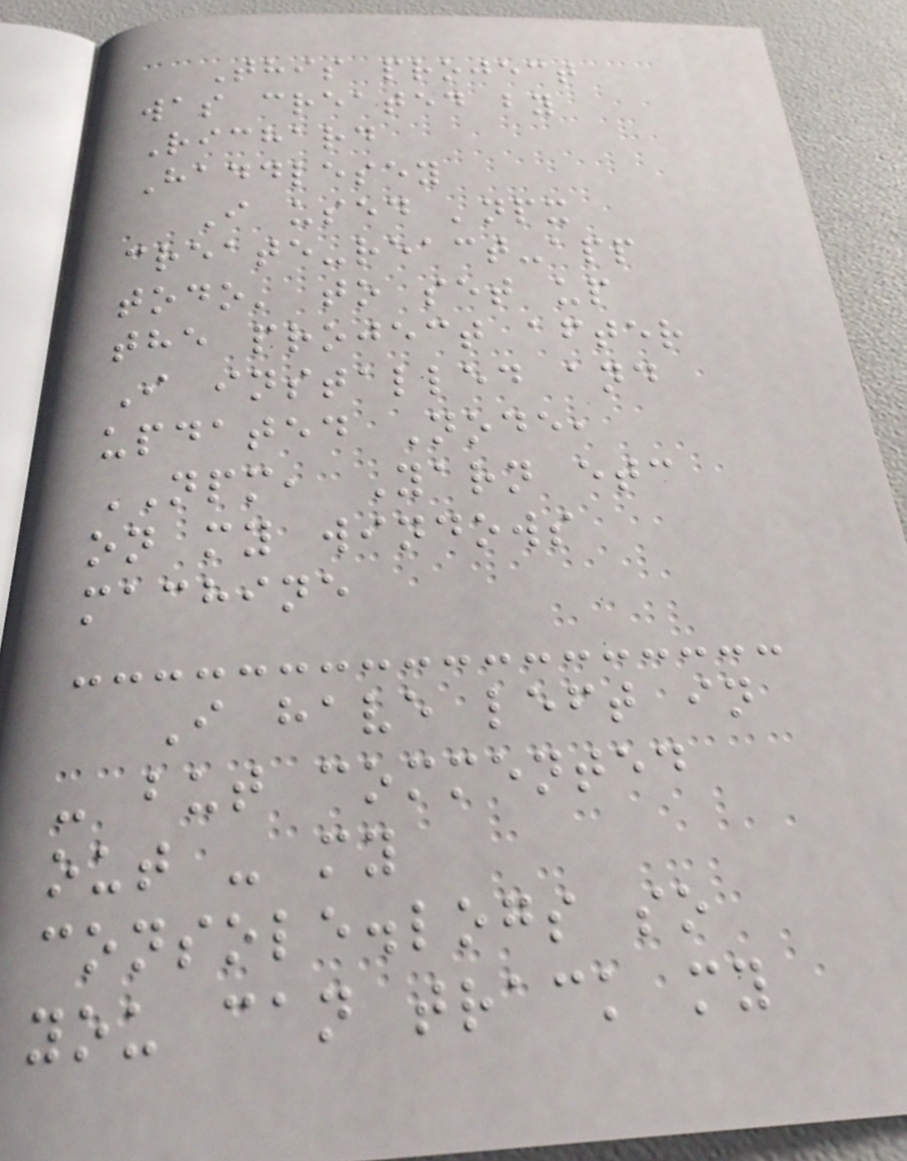This project
was created by
Richard
Haddlesey
I used 'npx
create-react-app
todo' to set up
the project after
I installed and
updated Node,
NPM, Yarn etc
on my windows
machine
I have left in
- but commented
out - my
console.logs so
you can track my
